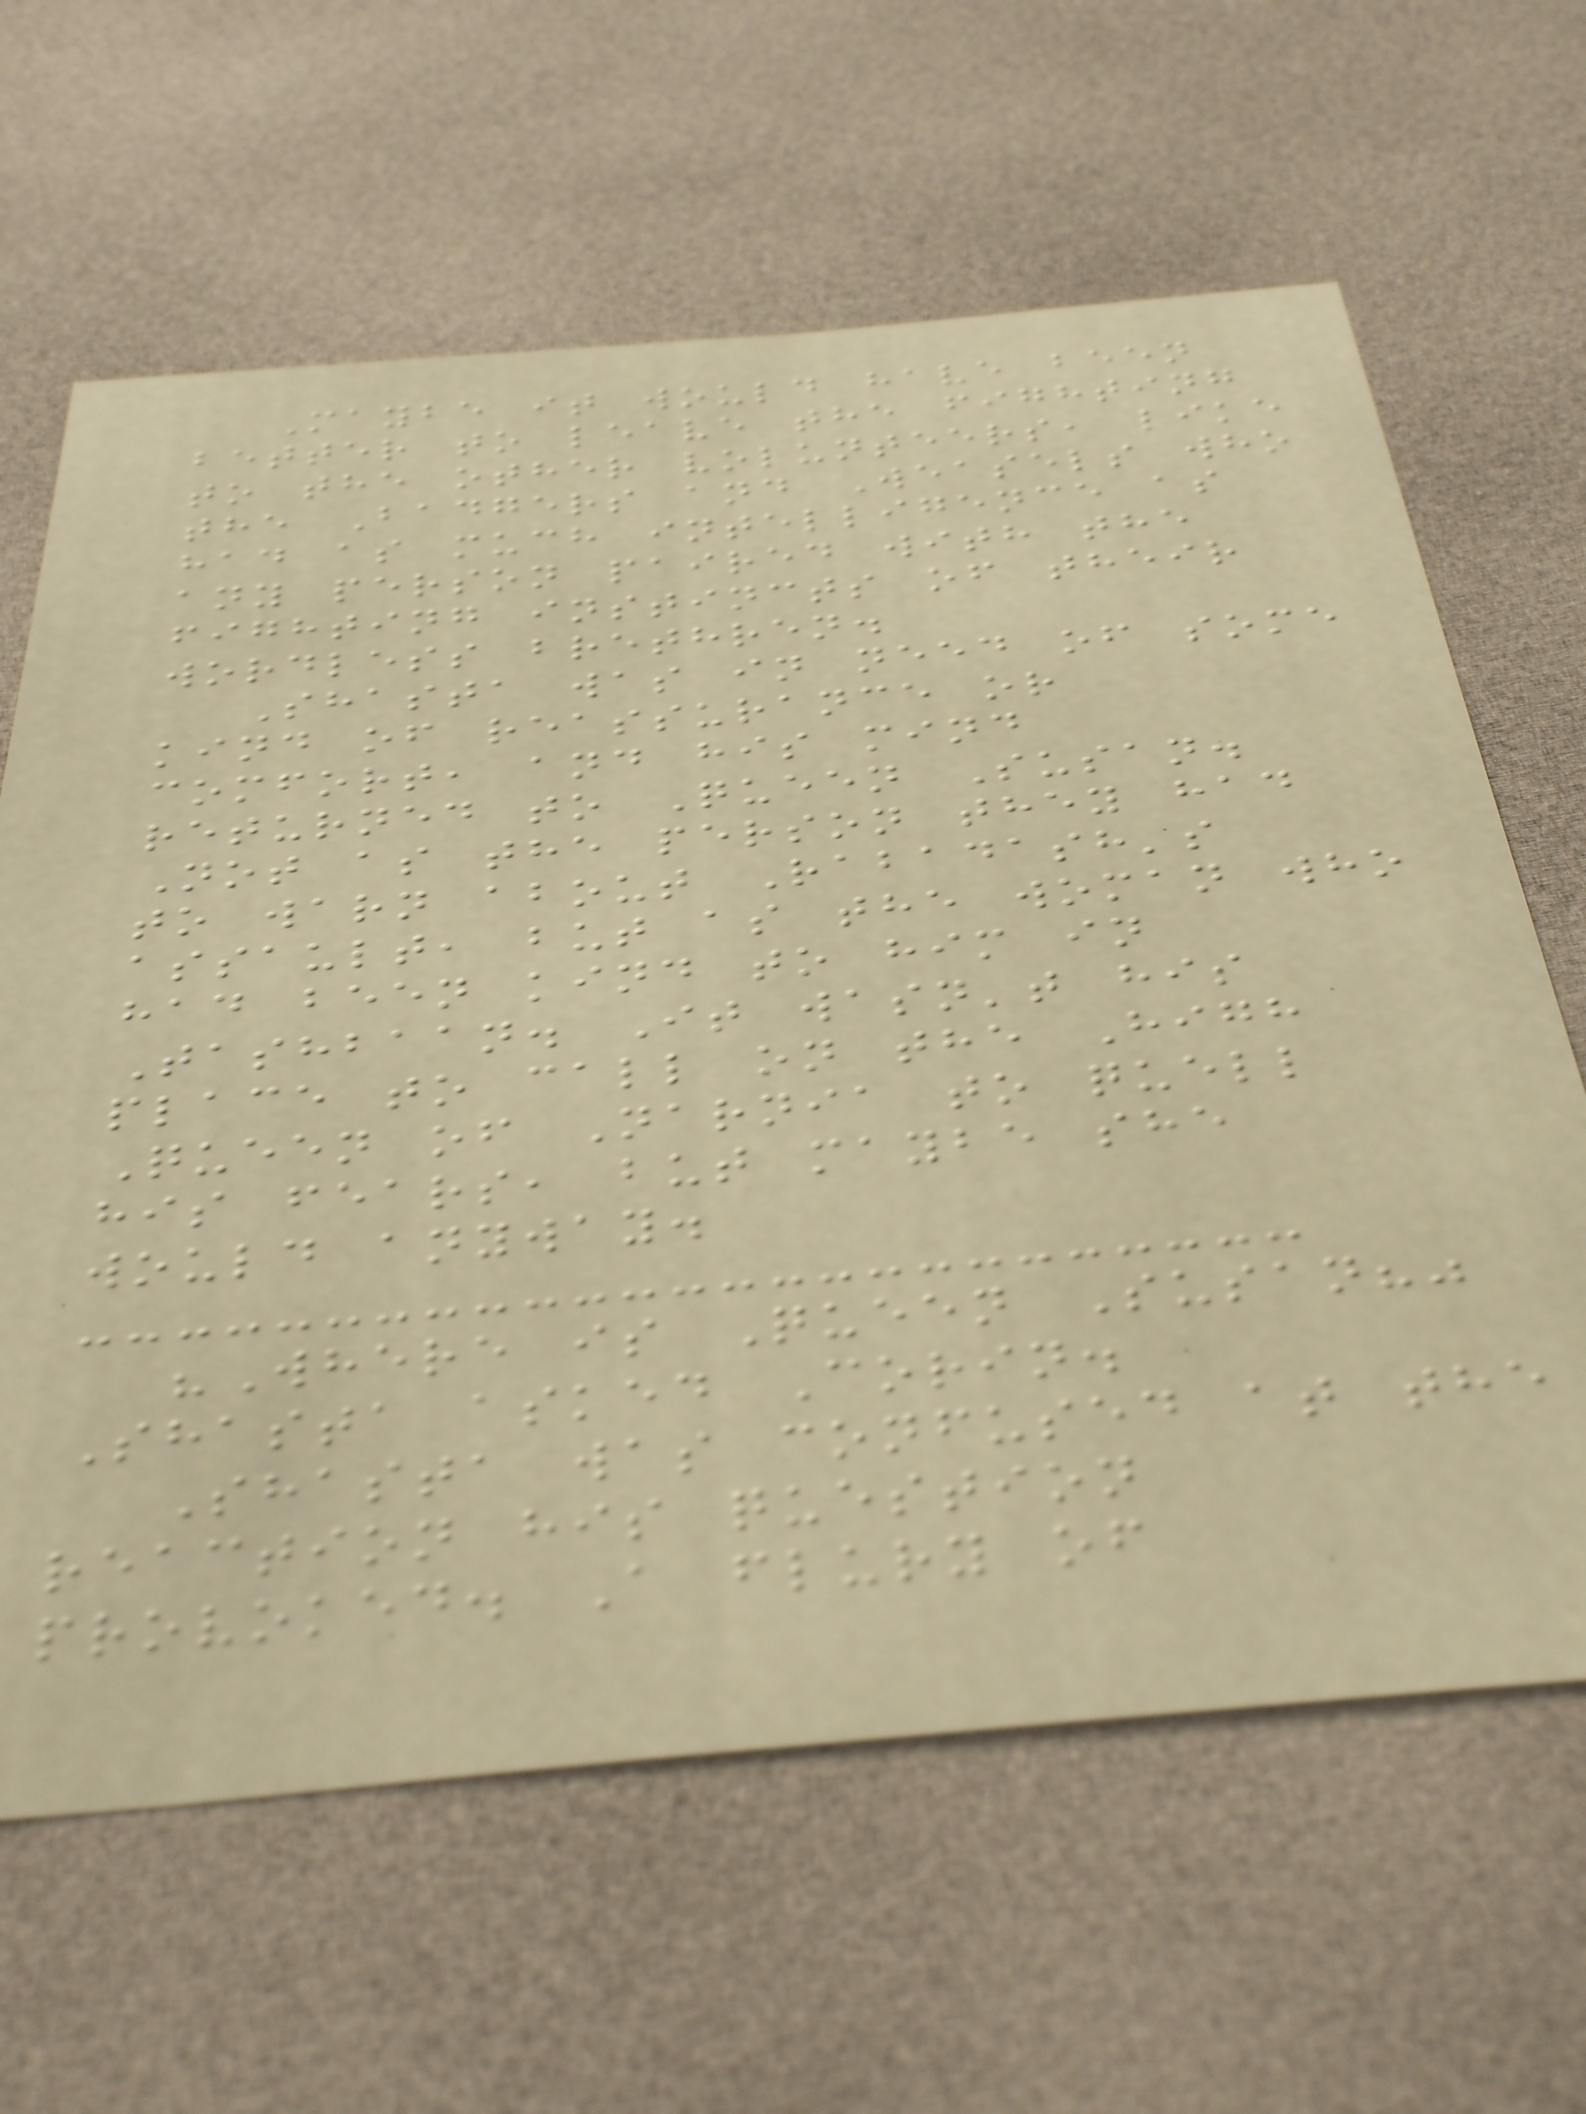Maybe it would have been
better to leave the fighting
to the other volunteers, like
the Badgers and Weasels who
had as much intelligence as
any person paired with the
fighting instincts of their
wordless brethren.
Shasta was in need of some
kind of reassurance or
comfort, and his mind
returned to Queen Susan.
Not as the person they had
to warn about Rabadash's
assault, but as the woman who
had been kind to him in
Tashbaan. It wasn't his
place to call on the High
Queen of Narnia to quell
his fears, but maybe she
would anyway.
"Where is Queen Susan?"
Shasta asked Corin.
Shasta was confused at the
reaction his question
provoked. A flury of
